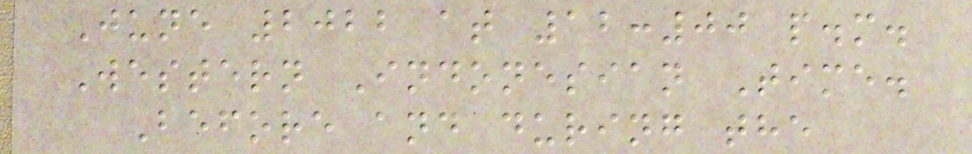June 2022 at 12:00 p.m.
Western Indonesian Time.
Before and during the
